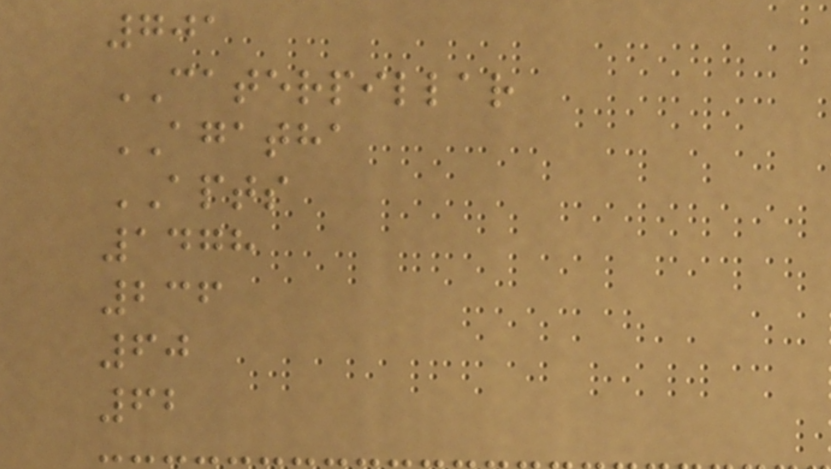701
CATERPILLAR
AGATHA
APTS
1478
236
60
62
